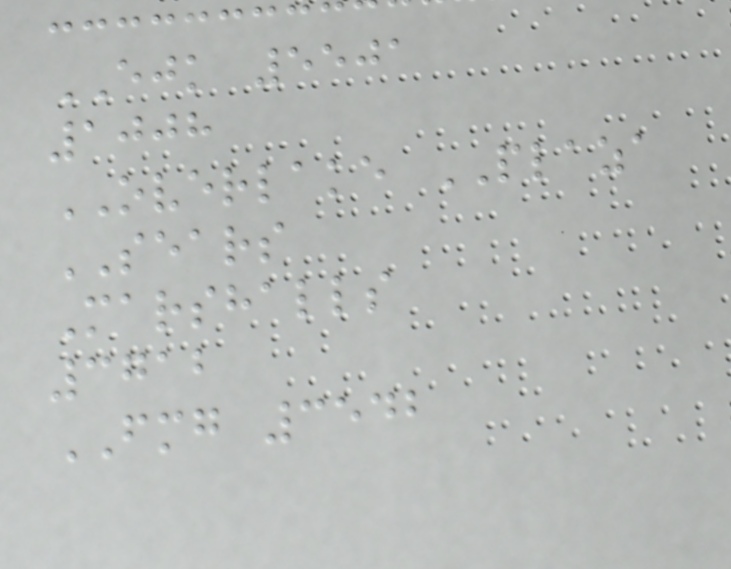EJK 5501
1008
OVERLAKE PLAZA
SEARS
Marshalls
3712
FMG 3542
